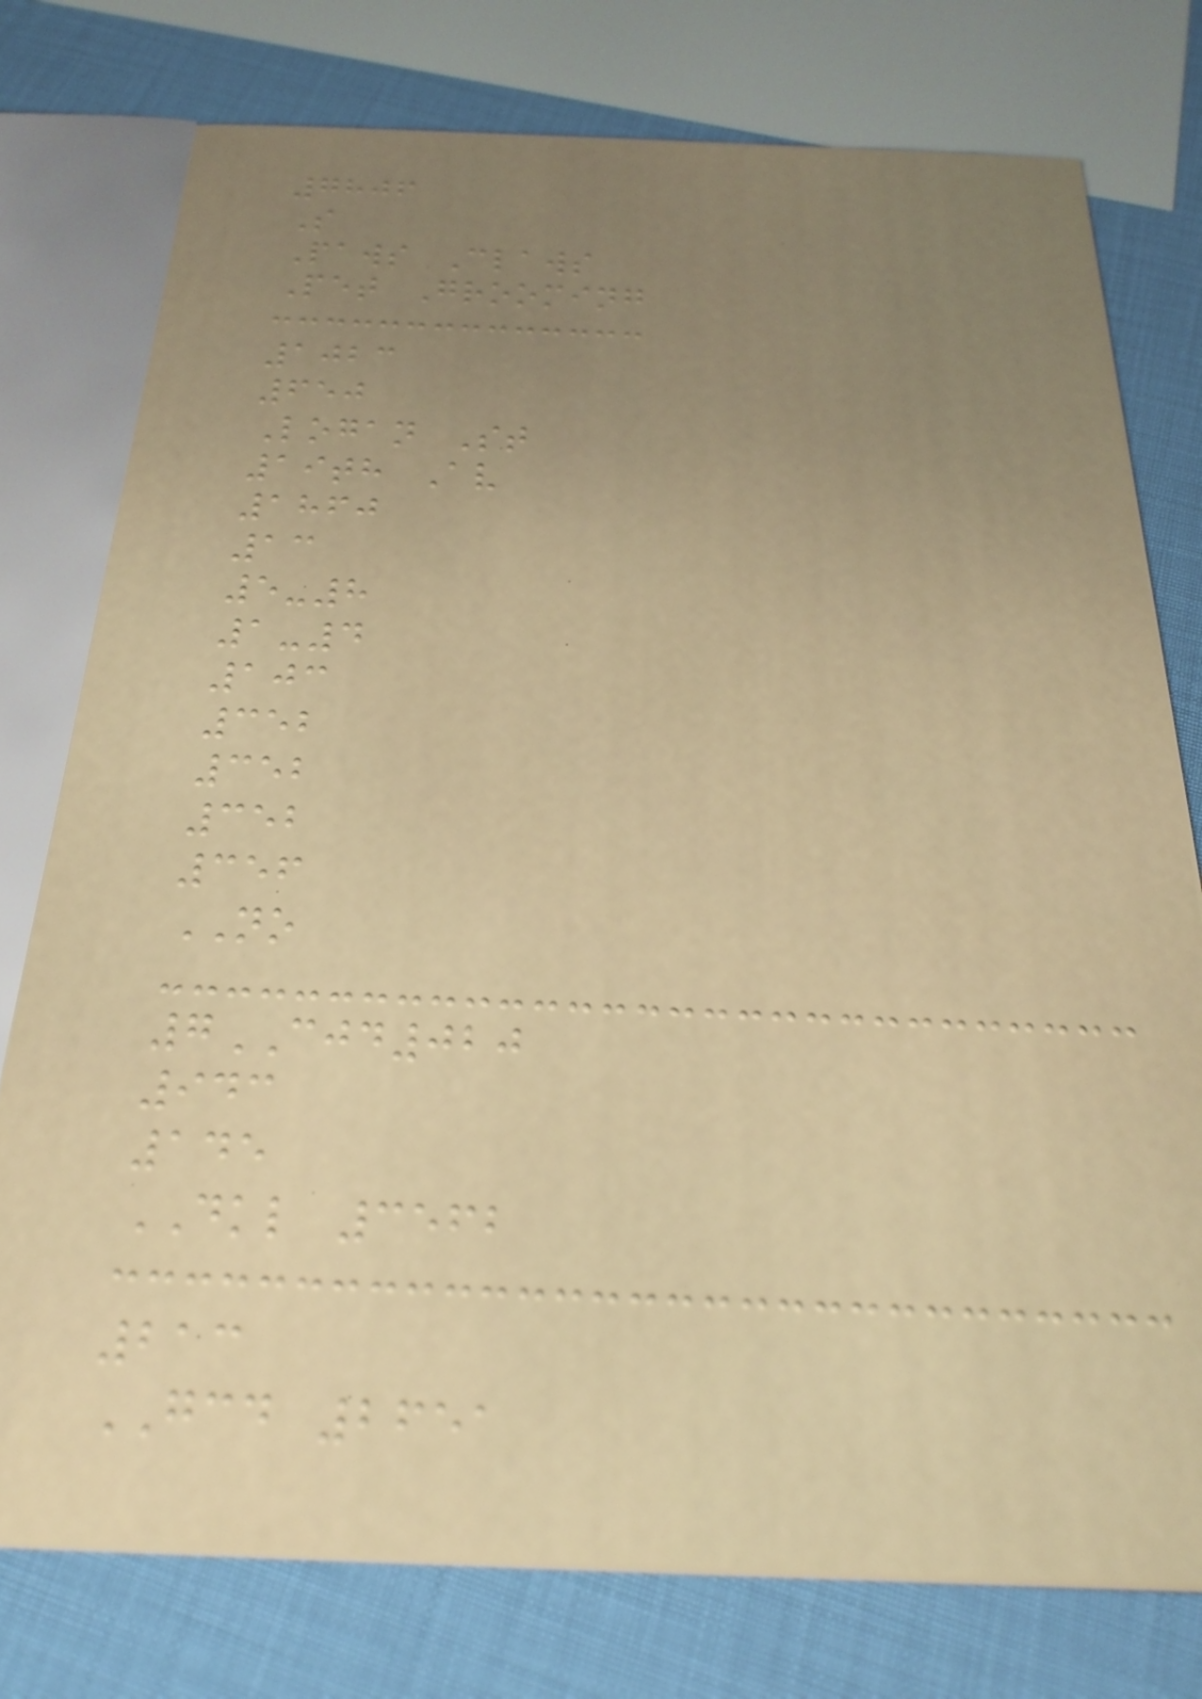7806
S
Paws Claws
Pet Grooming
1023
650
Logan St
19th Av
1860
13
5-8
1-4
103
352
352
352
356
NO
7CJD020
943
145
DKL 3562
213
GCD 2651
